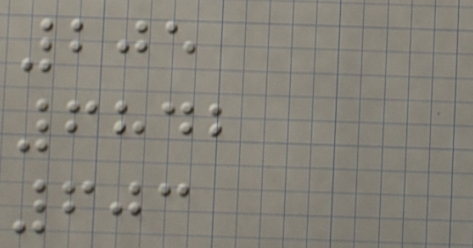205
6842
603
